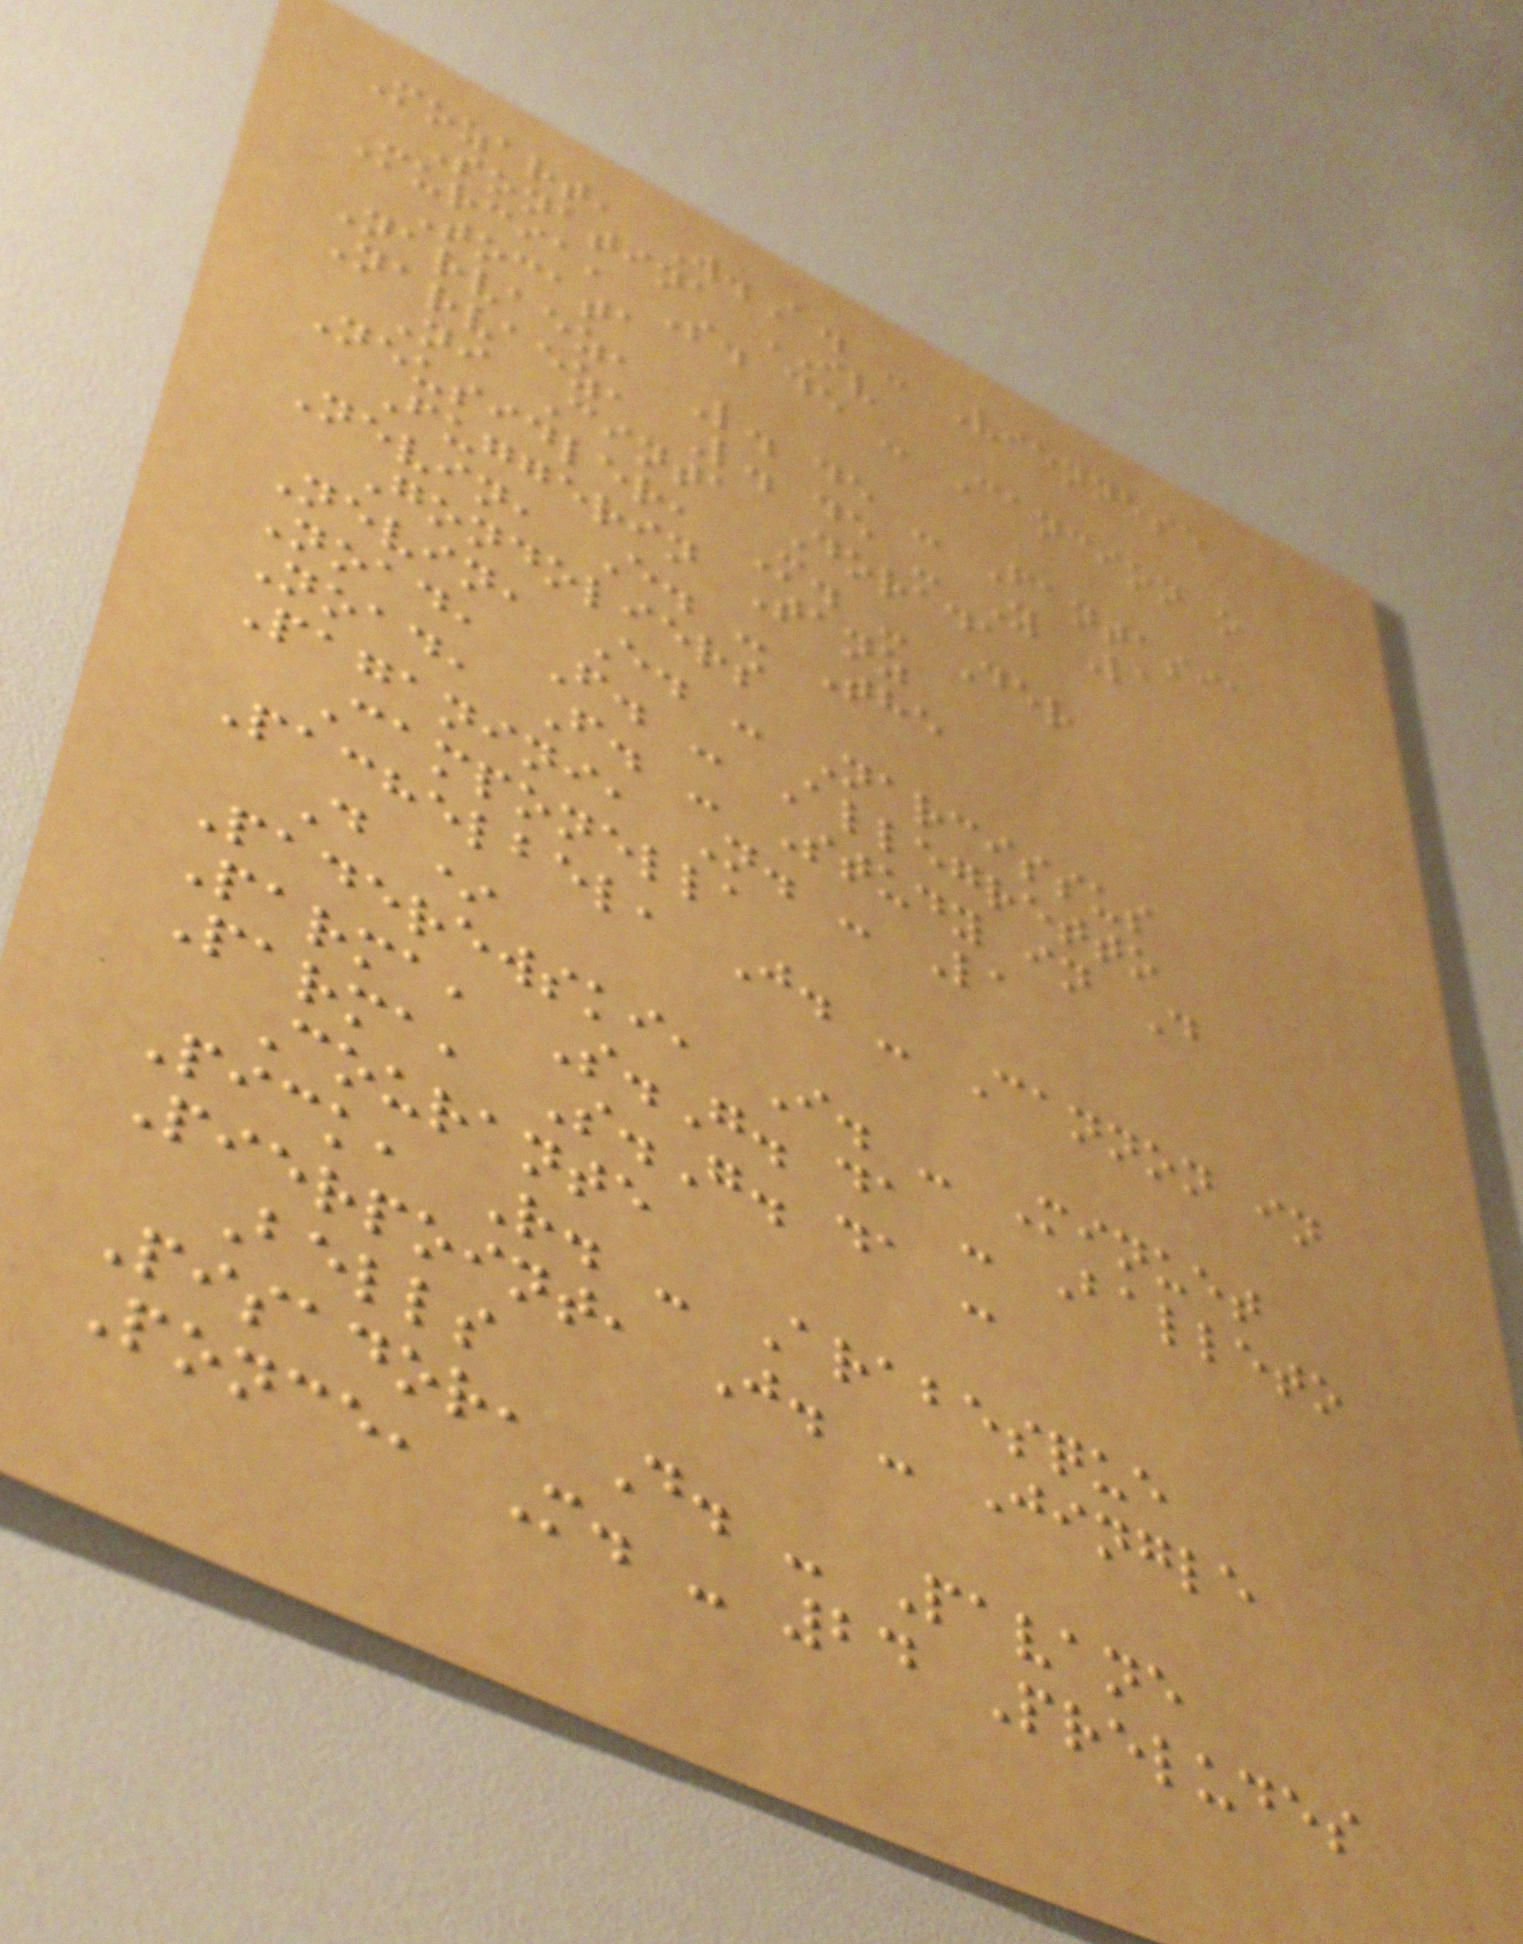Mozart, W.A. - Viennese
Sonatina IV
Murcia, S. de - Cancion o
Tocata
Narvaez, L. de - Fantasia
Narvaez, L. de - Y La
Ni Cinta Dorada
Neusidler, M. - Der
Fuggerin Tanz
Nevin, E. - The
Gondoliers
Nevin, E. - Narcissus
Noad, F. - Allegretto
Noad, F. - Study in D
Paganini, N. - La
Camponella
Pachelbel, J. - Cannon in
D *
Paderewski, I. - Minuet
Parma, S.G. da - Balleto
Parma, S.G. da -
Courante
Pick, R. - Arabesque
Pierpoint, J. - Jingle
Bells
Pisador, D. - Pavane
Ponce, M. - 24 Preludes
